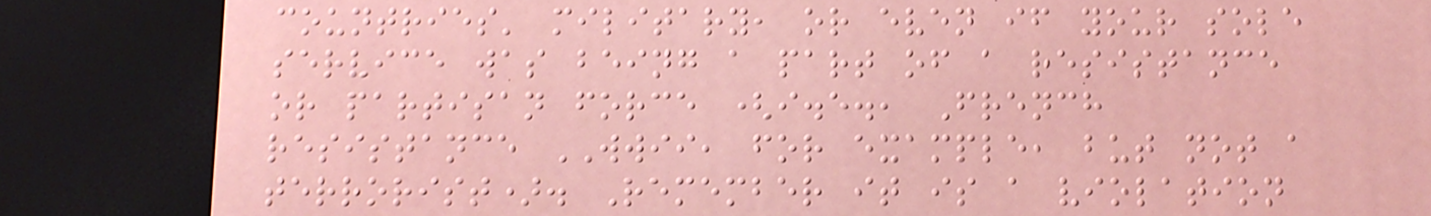countries' military, or even if your sole
service was being a part of a resistance
or partisan force (i.e., French
resistance WWII, for example, but not a
terrorist). Remember it is a violation
